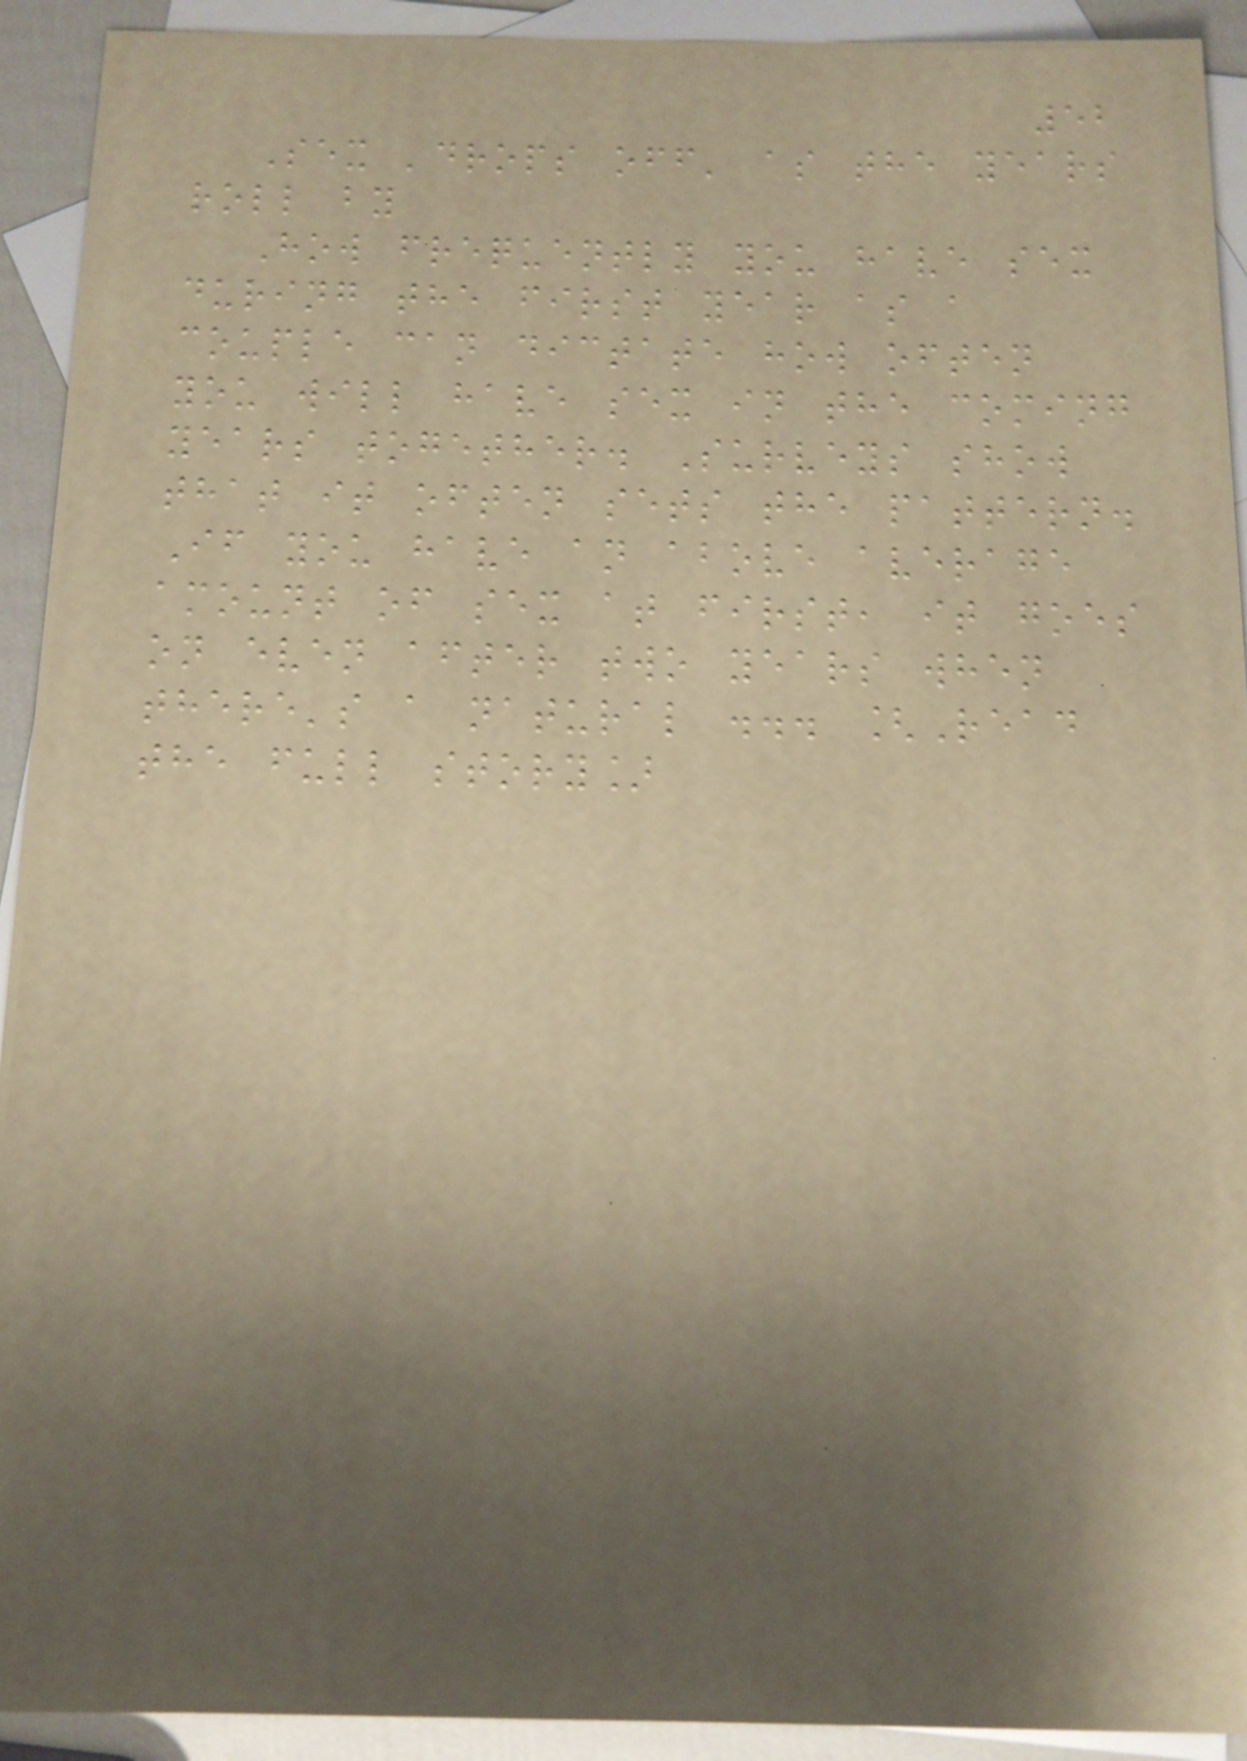52
Sex 'drops off' as the years
roll by
How frequently you have sex
during the first year as a
couple can dictate how often
you will have sex in the coming
years together. Surveys show
that it often sets the pattern.
If you have an above average
amount of sex at first, it goes
on even after two years when
there's a natural ... [Read
the full story]
